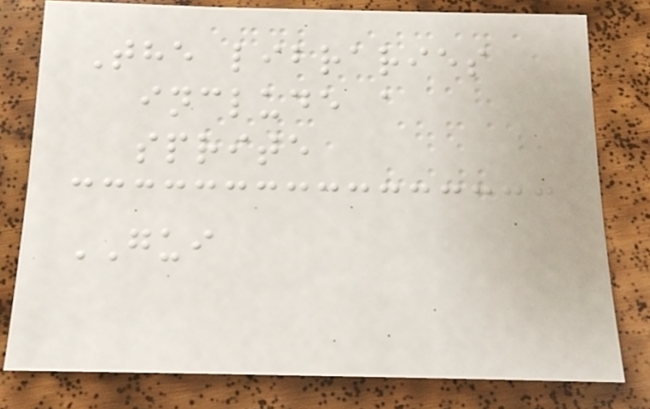The libraries
include a
sprite
GUI
